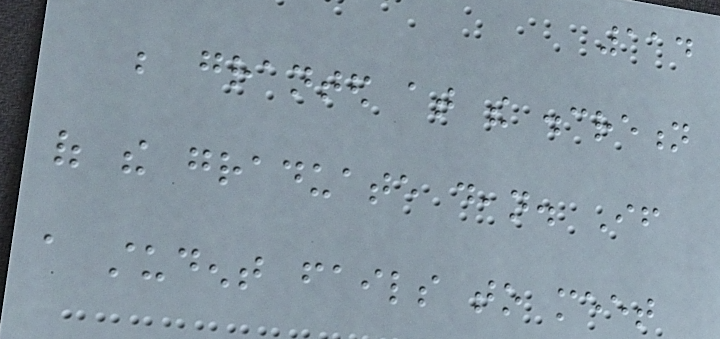114
be granted at the discretion
of the graduate dean. If
a student fails to meet
